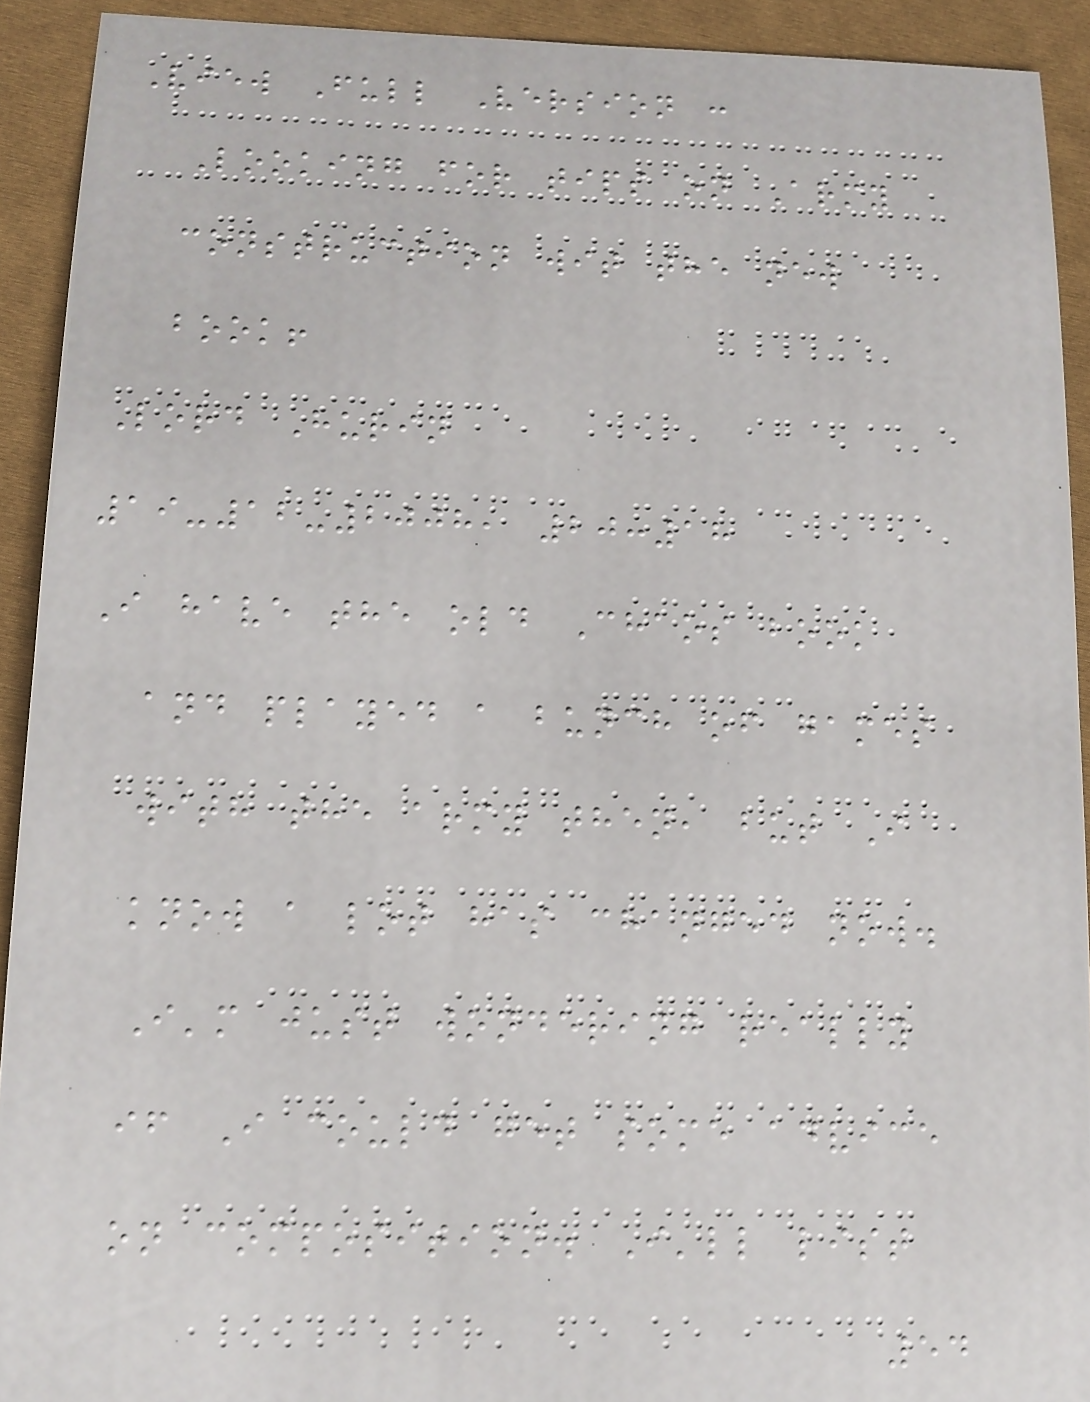View Full Version :
Looking for tips on Army
construction wit the new
book!
Lord Hurin
19-12-2008, 20:18
I have the old Chaos book
and played a bunch of games
with the army then, but I
know a lot has changed now.
I'm just wondering really
if I could get some advice
on composition. I'll list
54
